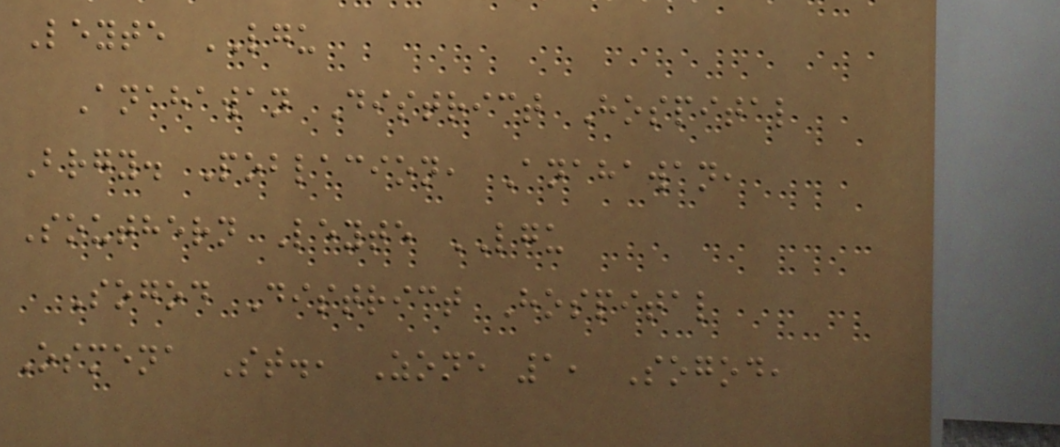Leyte LGU
Anahawan District Hospital
Brgy. Poblacion, Anahawan,
Southern Leyte LGU
Sogod District Hospital
Osmena St., Zone 1, Sogod,
